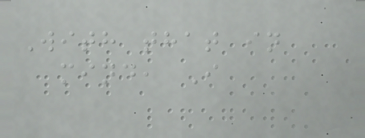With that in
mind, I
